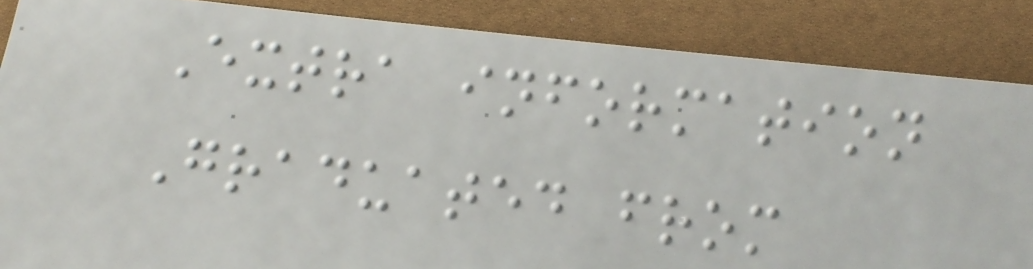Extra information
Graduated from
